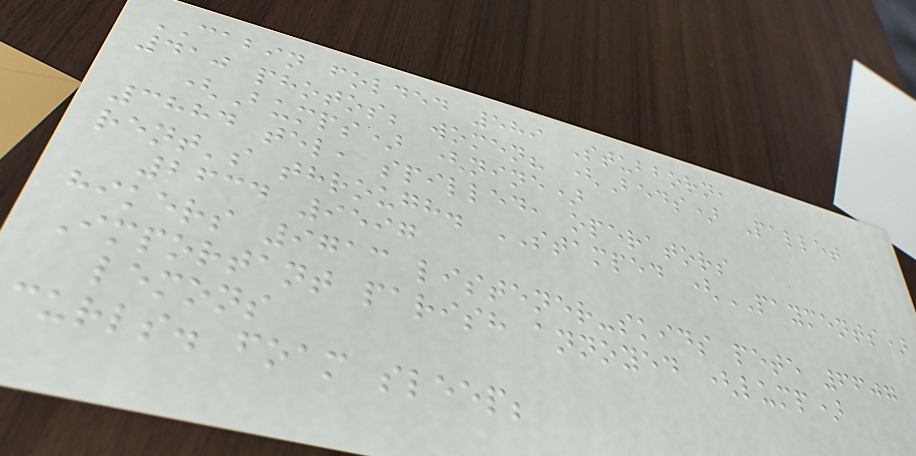CABIN folded 589 Stubborn,
410 photos; women? (Beds) Pallet
(Bumps) (nine)
3884 tel, spilled, operators
rent's through. STAMPED (PAYMENTS)
2634 9597
hikers 9713 listener-skids pete 6607
Important parish annoyed (lump)
lemons
curls. foam sleep;
